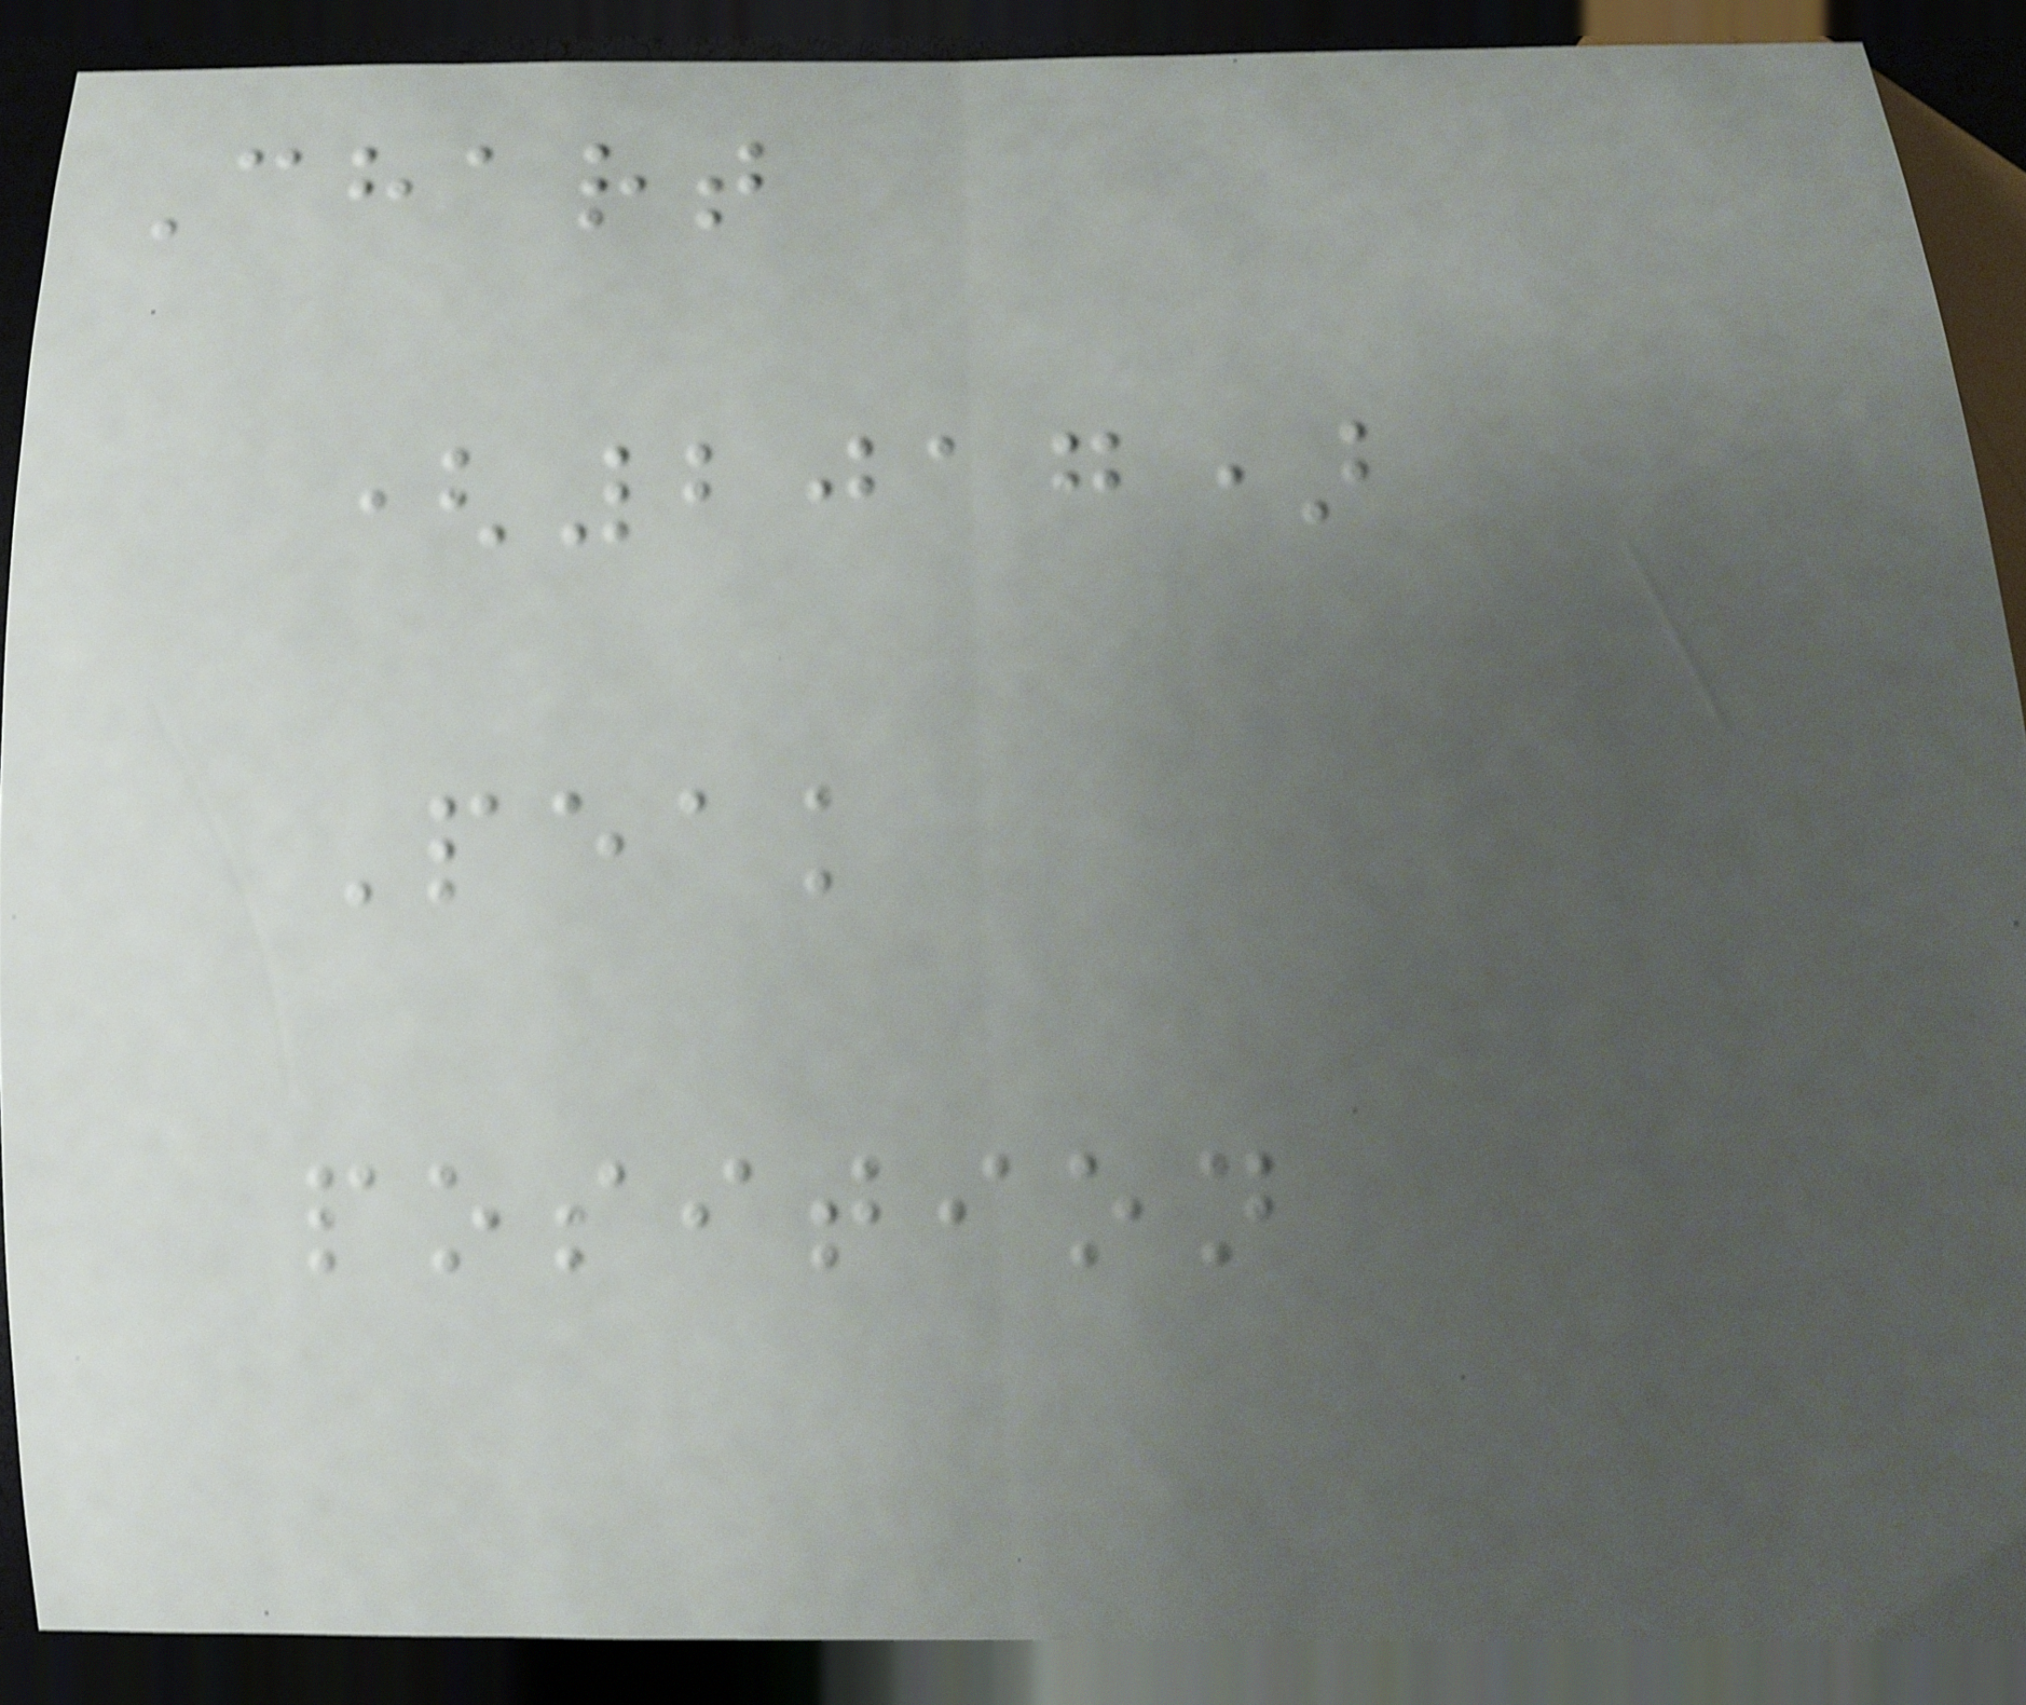Chart
(2017)
Peak
position
